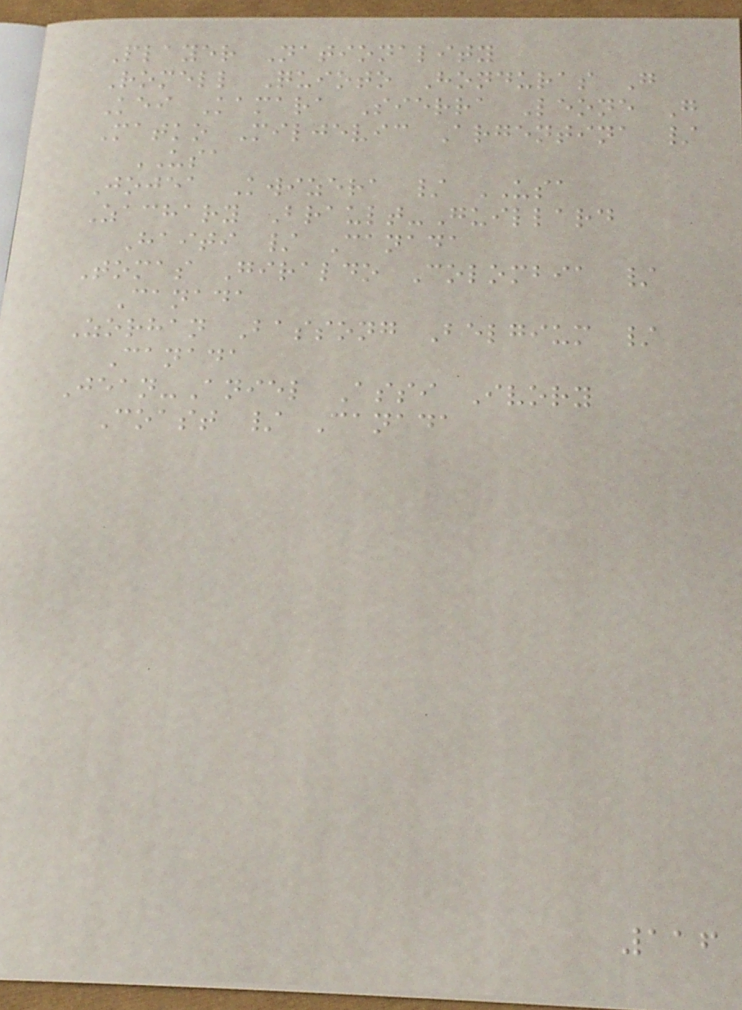Player Nationality
Romell Quioto Honduras G
Kei Kamara Sierra Leone G
Matko Miljevic Argentina /
USA
Jojea Kwizera / USA
Zachary Brault-Guillard
Haiti / Canada
Tomas Giraldo Colombia /
Canada
Zorhan Bassong Belgium /
Canada
Jean-Aniel Assi Ivory
Coast / Canada
116
